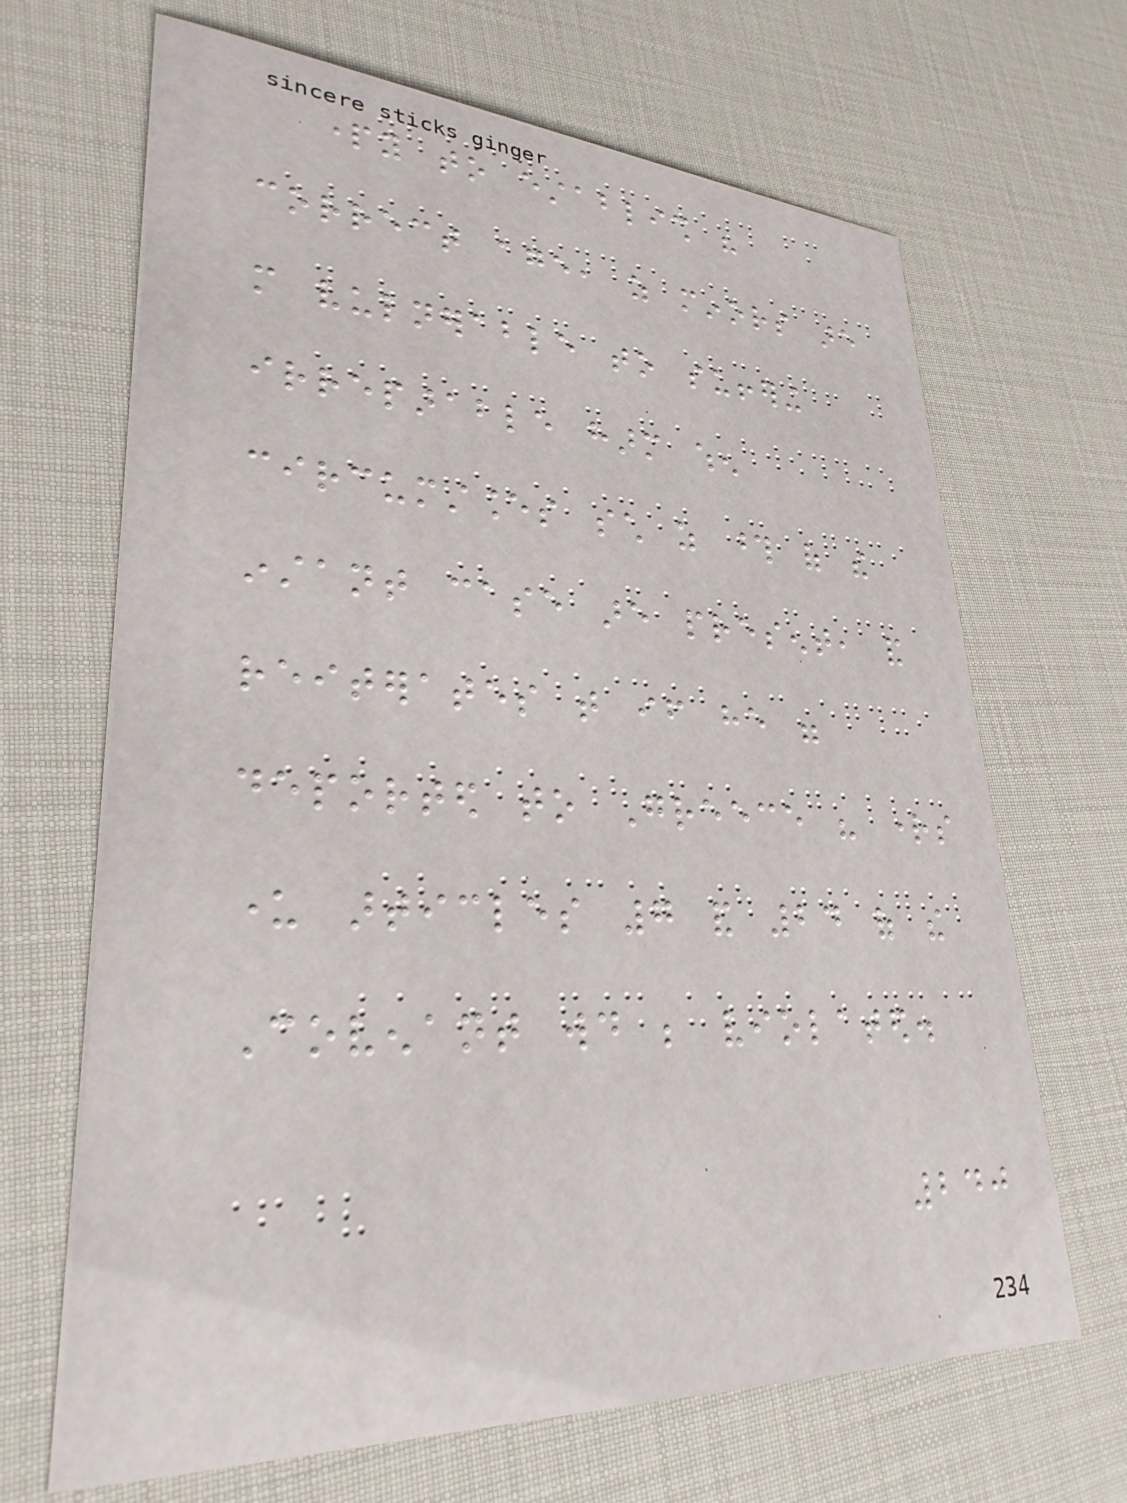party to establish his
correct age, as minors are
more vulnerable to suffering
irreparable harm when
circumstances such as those of the
instant case are present, and
reiterates that if he were
deported to Greece his rights
under articles 7 and 24 of the
Covenant would be violated.
240
